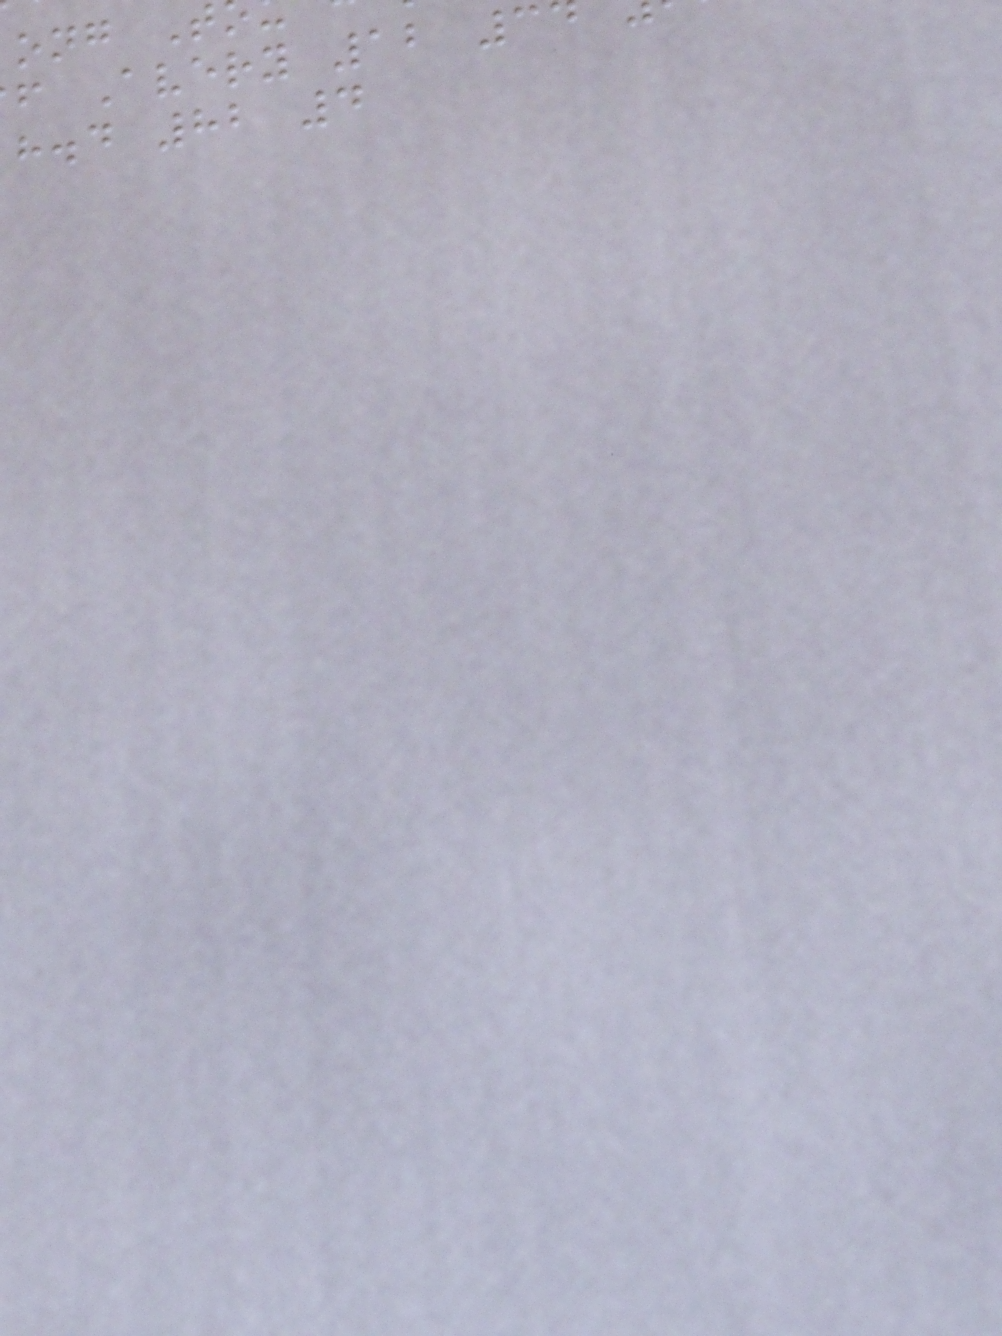ong T
f Avery 12 3
h.d 82 4
